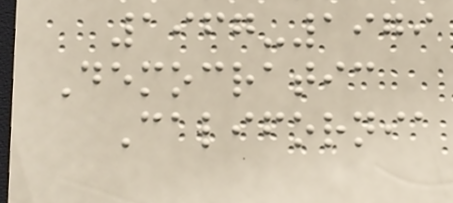1967-1979
Democratic
California
